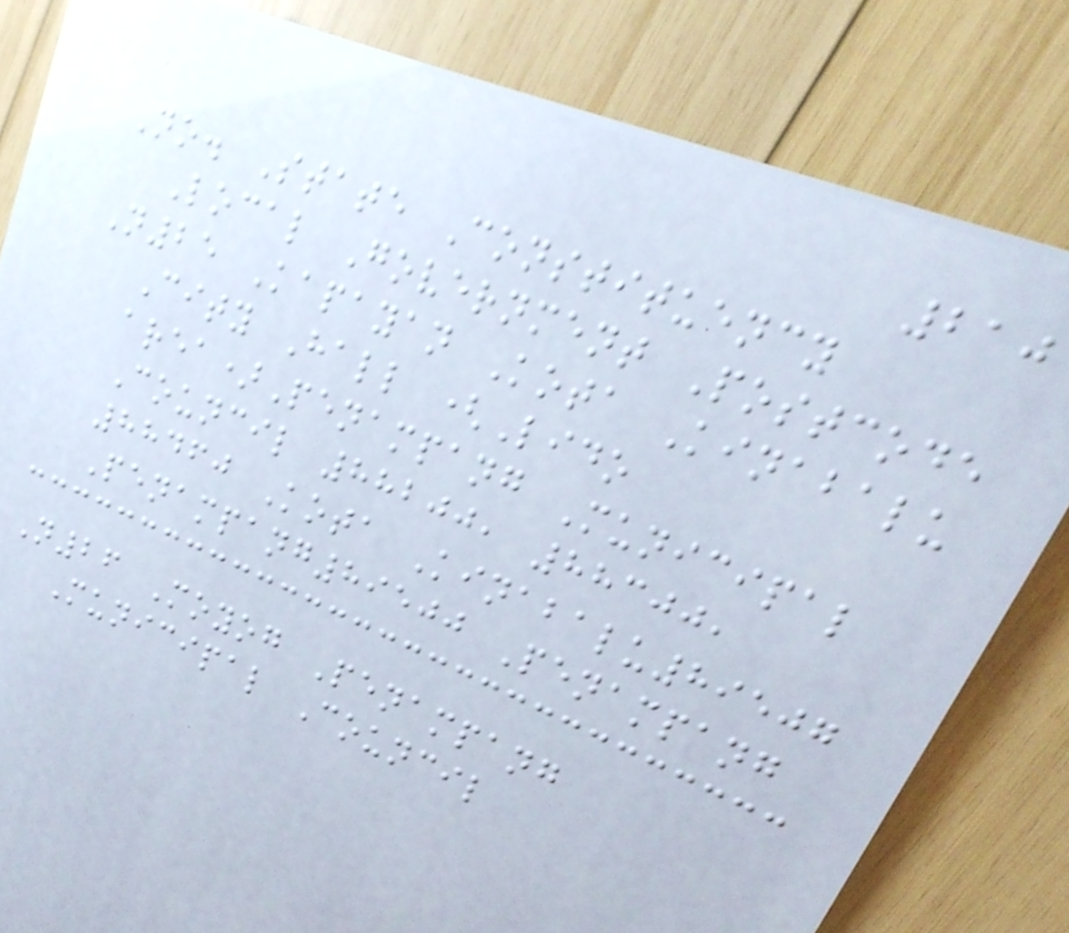210
No. State Constituency
Local Government Postcode
N25 Kapayan Kota Kinabalu
City Hall (Lido
area)Penampang Municipal
Council 88200, 88300,
88460 Kota Kinabalu89507
Penampang89500 Penampang
N26 Moyog Penampang
Municipal Council
